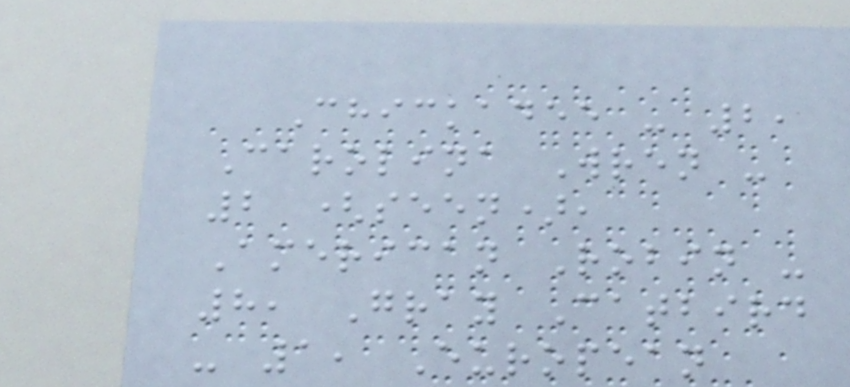Chickadee - 2,
Carolina Wren -
2 (seen),
American Robin -
8, Gray Catbird
- 1, European
